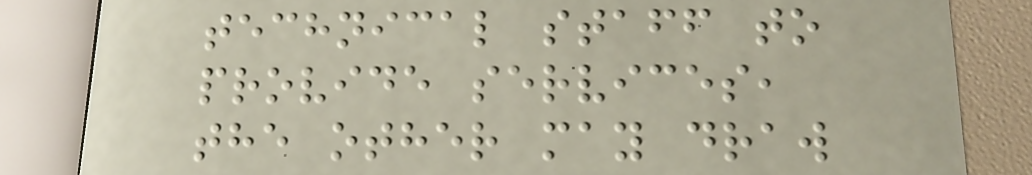technical staff to
provide services,
the other may draw
